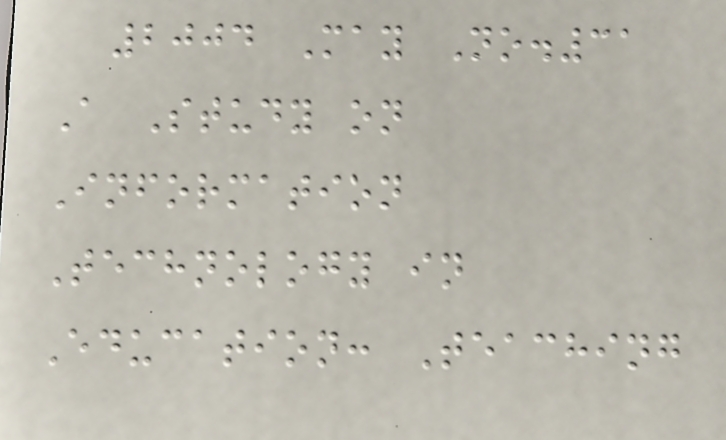2004 May No.31
A Study on
Information
Technology in
Education: Teaching
